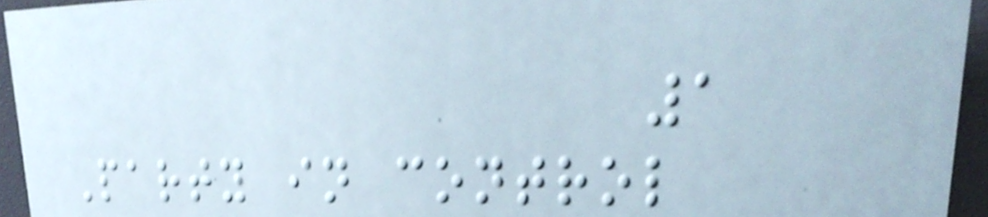1
Party in control
